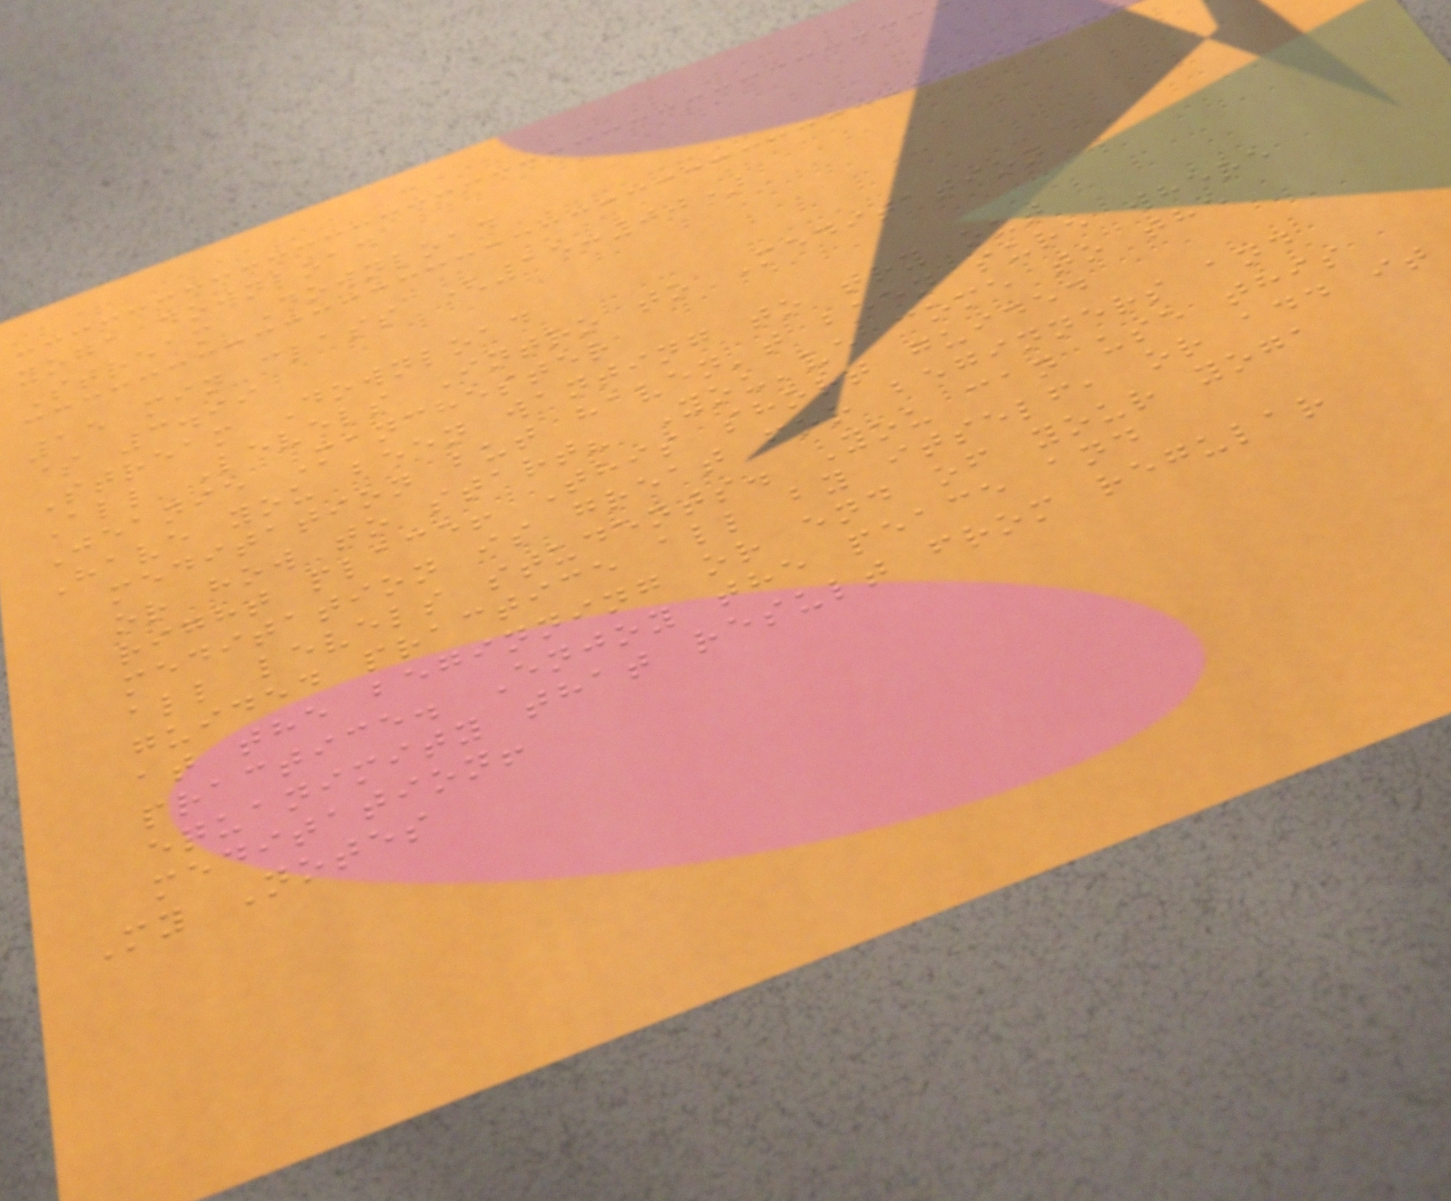yoga download
Stream Download
15 min class (15:00)
$ 3.99
Stream Download
All Levels Intro to Meditation
Jeanie Manchester
Have you been wanting to try out
meditation but haven't been sure where
or how to start? You've come to the
right place! This short guided
meditation is great for beginners and
all levels students. You can use this
guided practice all by itself, or add it
at the beginning or end of your yoga
practice. Enjoy the peace and
equanimity that result from regular
meditation!
My Notes
